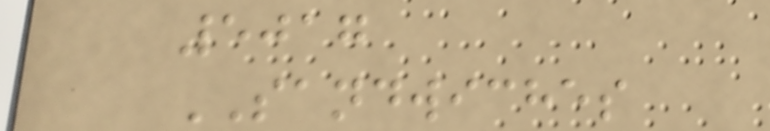5017
SANDWICHES
